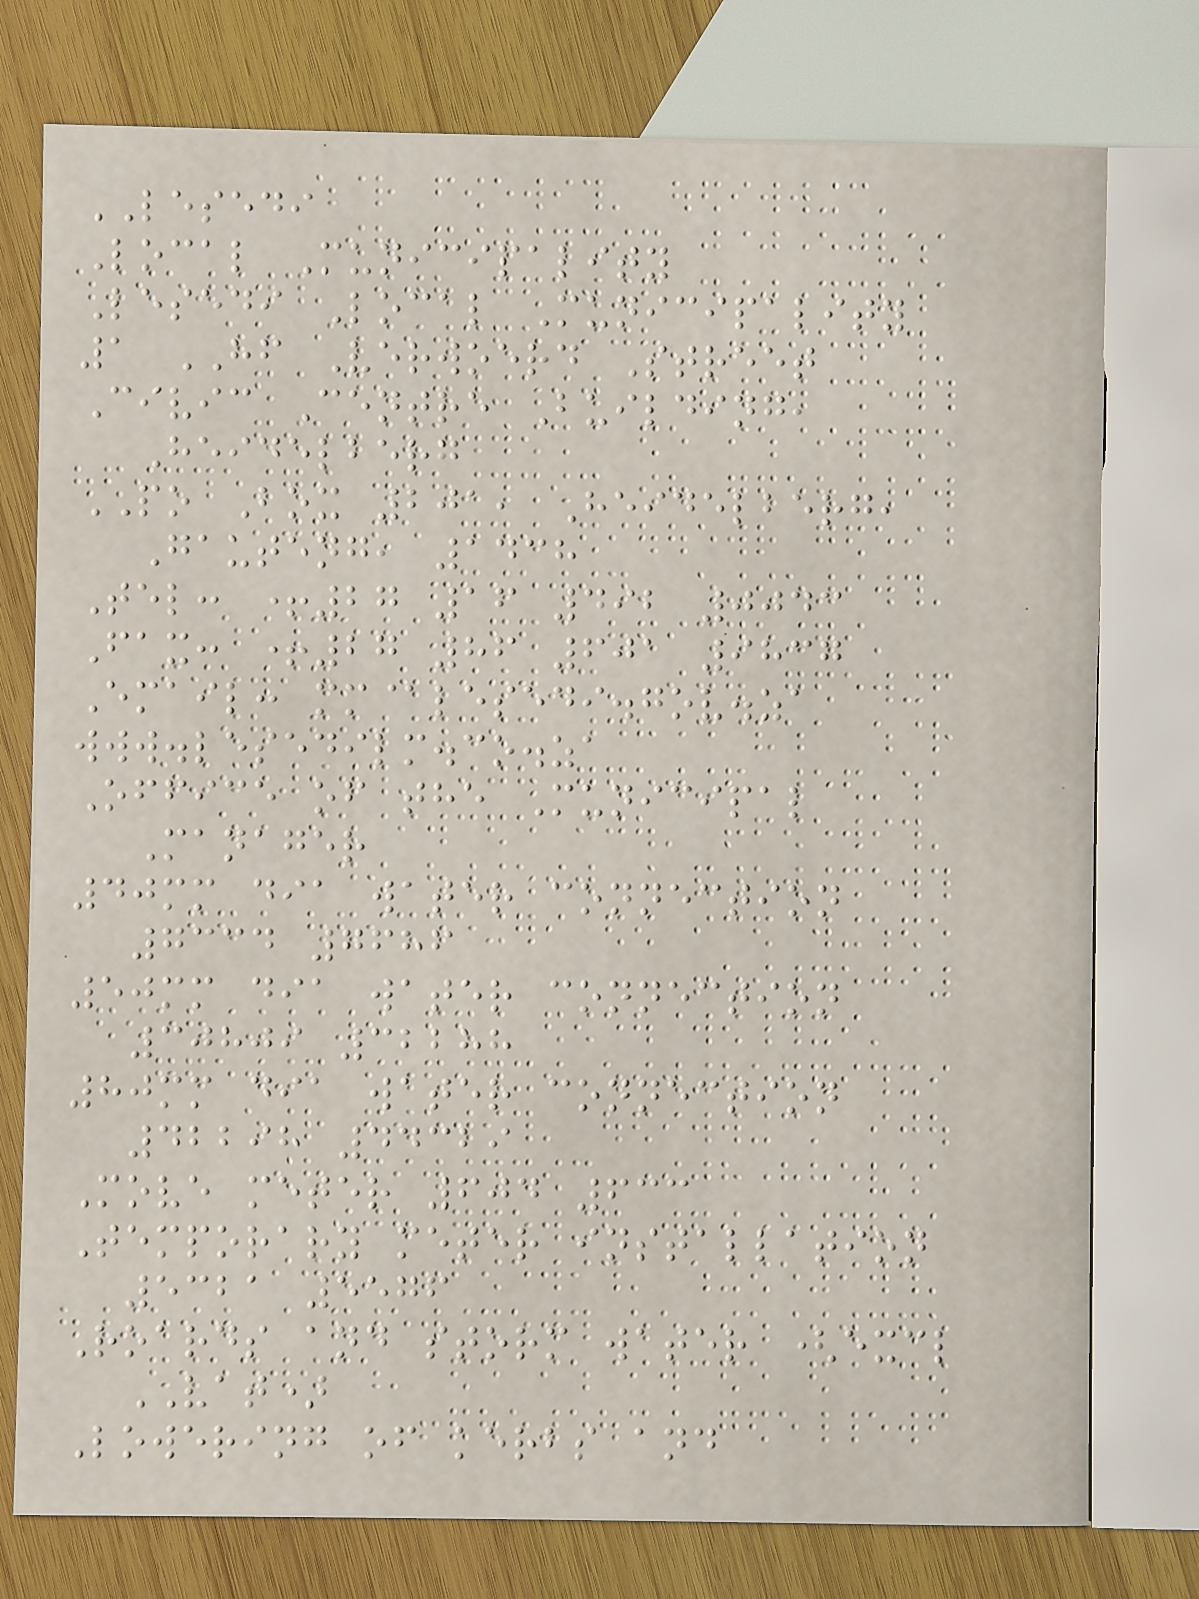LESEDI
Local Municipality
Lesedi Local Municipality
1 HF Verwoerd Street
Civic Centre Building,
Heidelberg
PO Box 201, Heidelberg,
Gauteng, 1438
Tel: +27 16 492 0043
Fax: +27 86 601 9837
Email: mm@lesedi.gov.za
www.lesedilm.co.za
Office of the Municipal
Manager
40mm dia water connection
7334 7686
50mm dia water connection
30809 32288
80mm dia water connection
42298 44329
Move meter 604 633
Temporary meter installation
5321 5576
Roards and storm water (excl
VAT)
Lowering of kerbs and
